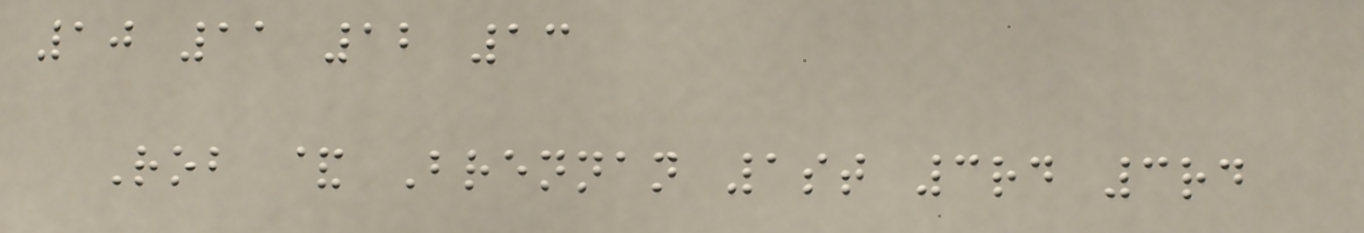10 11 12 13
Rob & Brennan 1st 3rd 3rd
